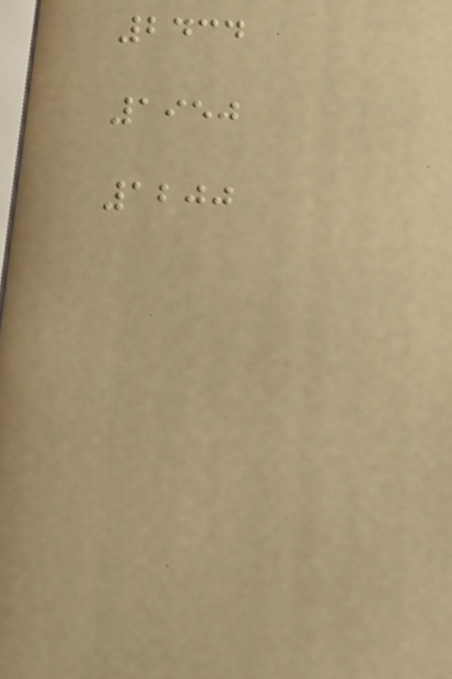2434
1950
1200
